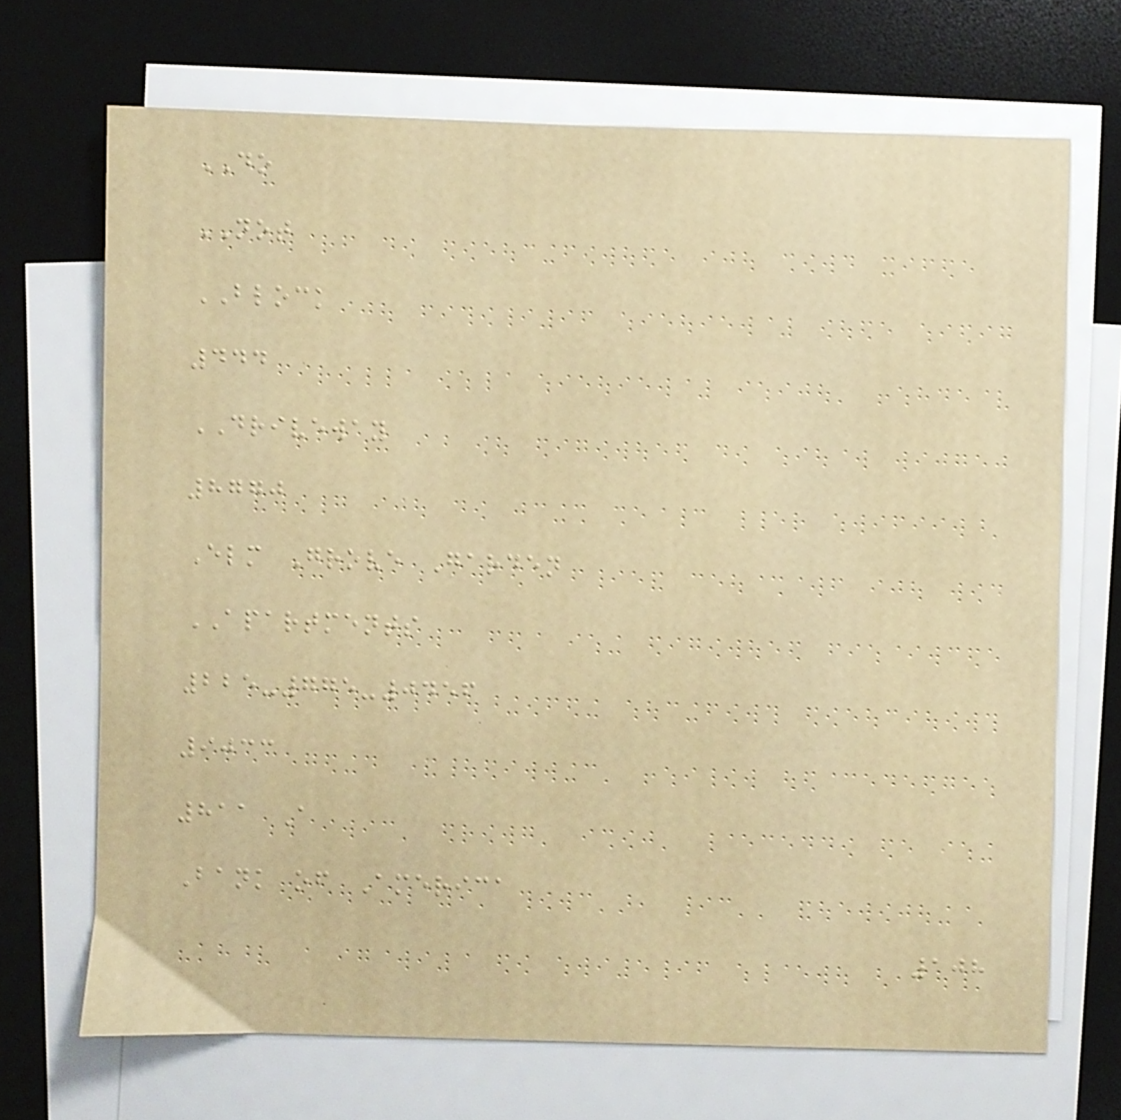DO
NOT
BLOCK
444
DRIVEWAY
8770
Elm Grove Garden
APARTMENTS
225-775-0456
9033
811 A
Bank of America
108
